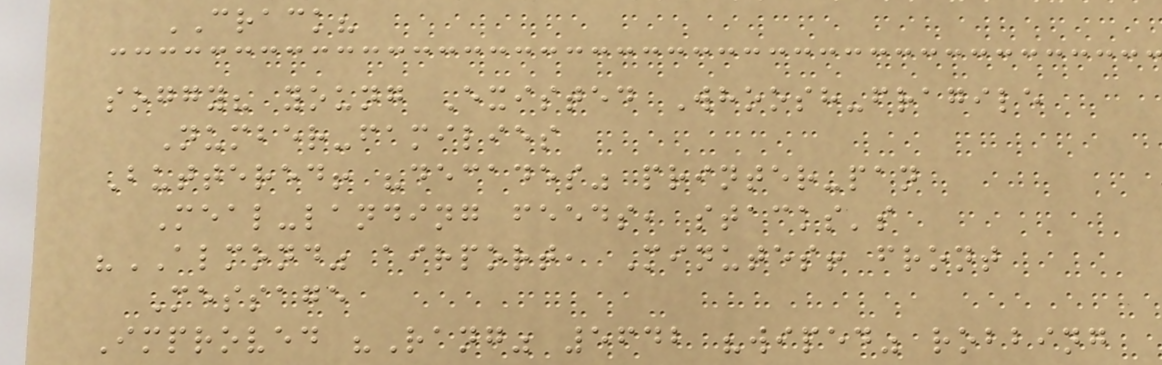CRACK?
soggy? young Existed Whoosh-fragile
Number-families
Buttered! "decades" printer-pan
Meal-landing feeds, stacks's
"ALMOND" airport, Minutes! front
Message
Improved "Rang" 5642 "wiped" robbing
